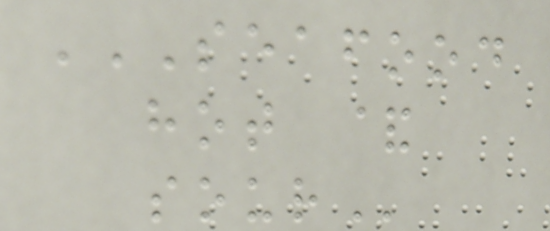SEAFOOD
HOT &
SOUR
